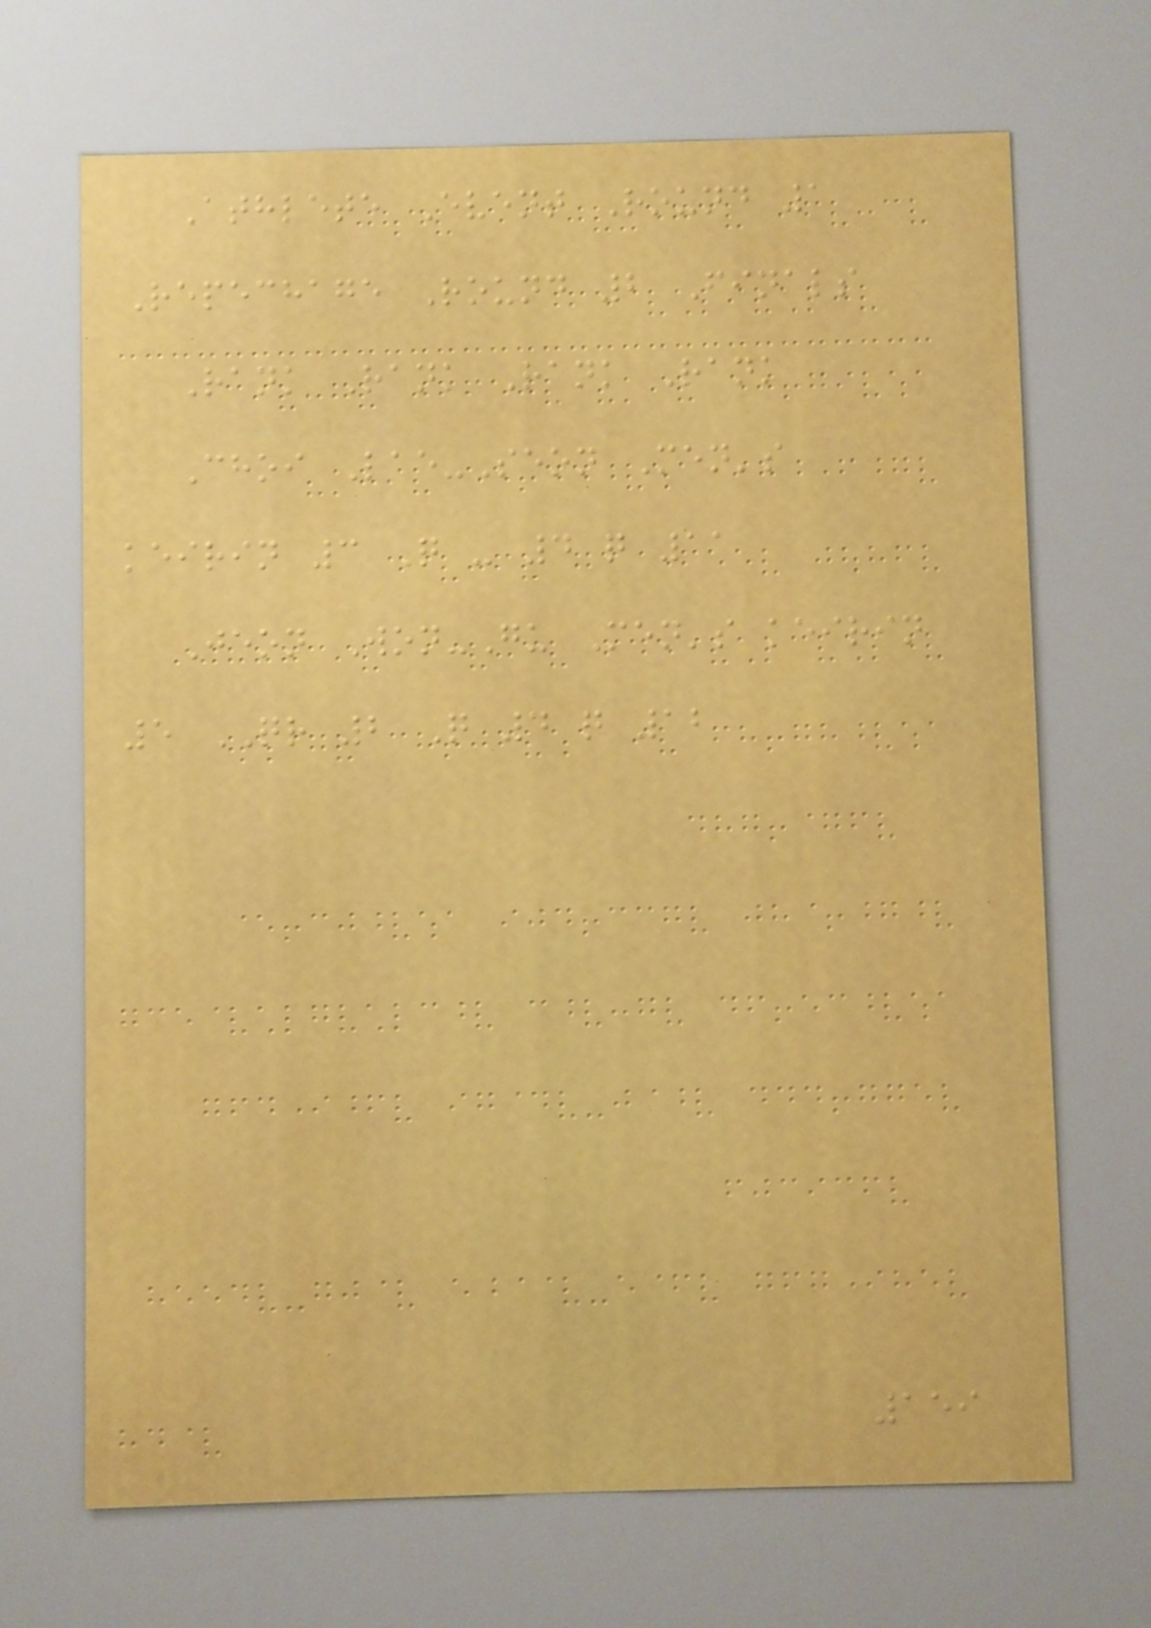Athlete Event Round 1
Repechage Round 2 Finals
Rank Rank Rank Rank
Choi Lae-Seon Men's
keirin 3 Q - 4 q 11
Jeon Won-Gu Men's keirin
5 QR 2 Q 4 q 12
159
